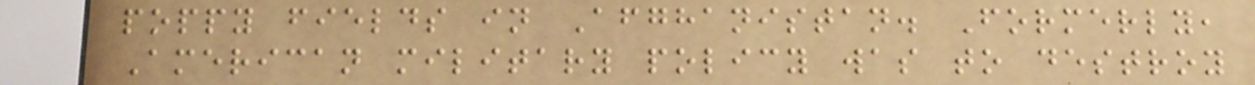poppy fields in Afghanistan. Formerly,
American military policy was to destroy
